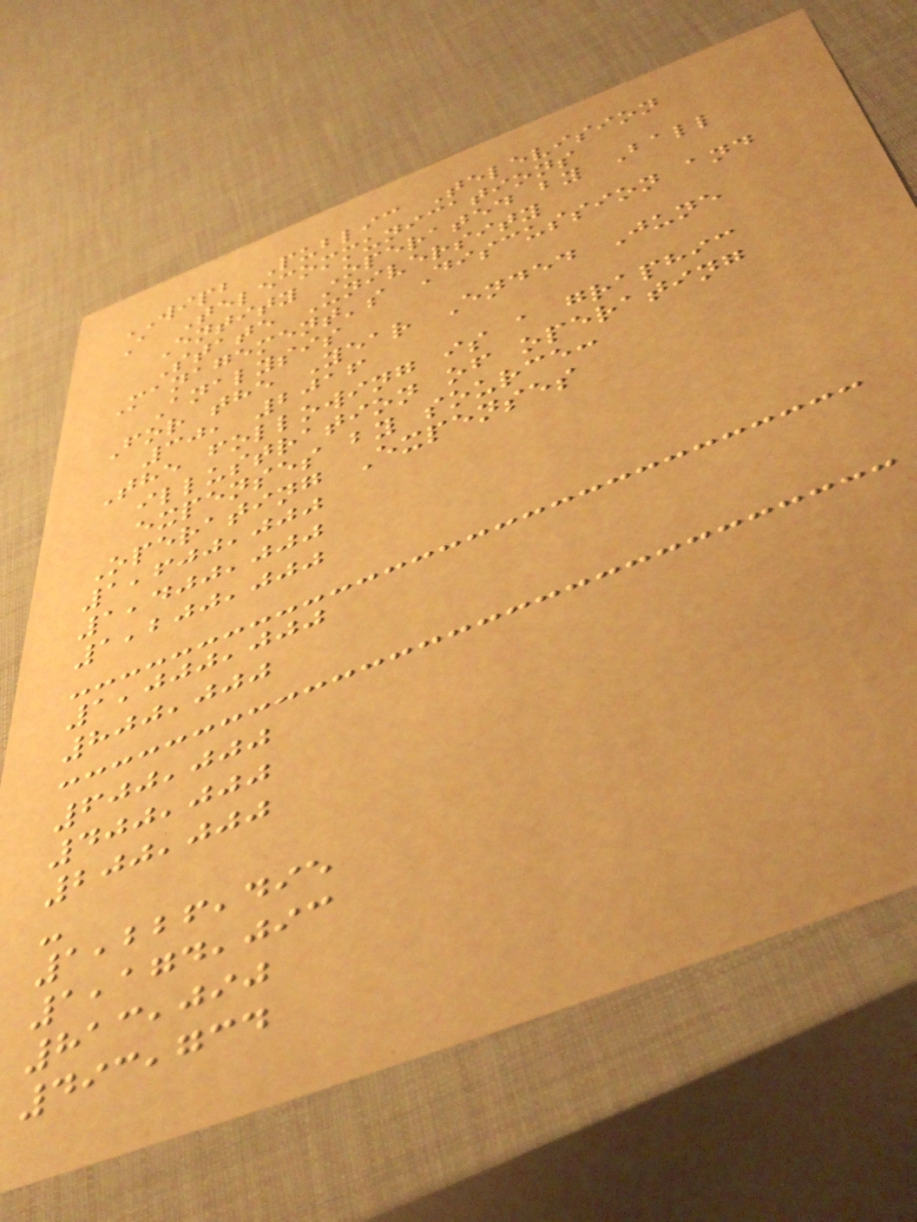WIPB Public Television
A Telecommunications
Entity Operated by Ball
State University
Management's Discussion and
Analysis
For the Year Ended June
30, 2016
The following is a graphic
illustration of operating
expenses by source:
Operating Expenses
1,600,000
1,400,000
1,200,000
1,000,000
800,000
600,000
400,000
200,000
-
1,226,495
1,174,093
813,090
493,734
